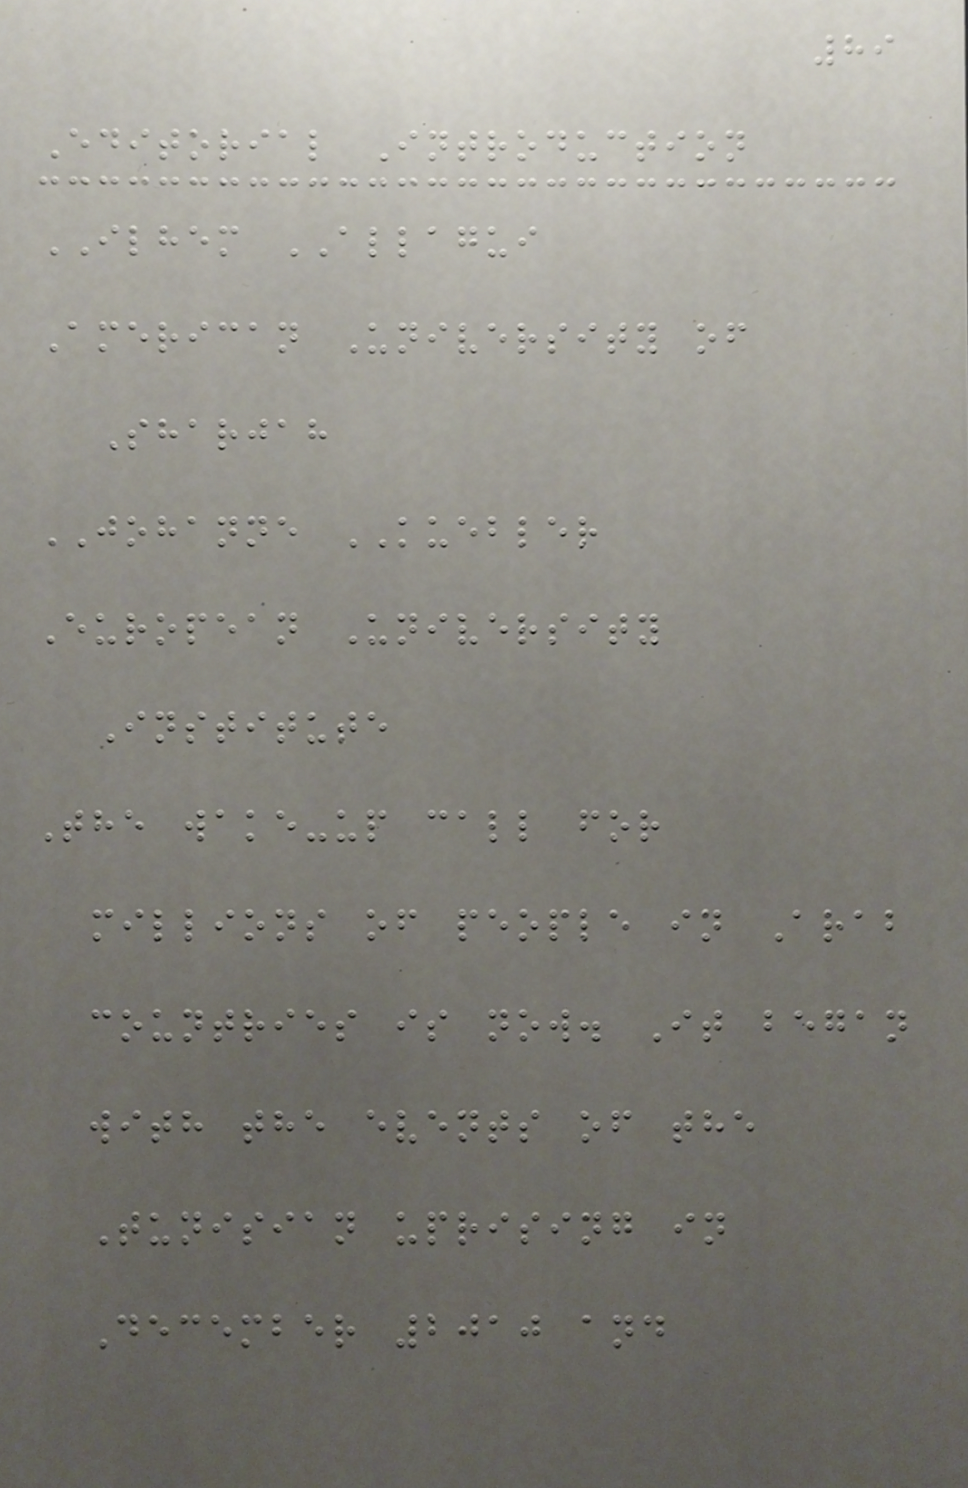89
Editorial Introduction
ILHEM ALLAGUI
American University of
Sharjah
JOHANNE KUEBLER
European University
Institute
The wake-up call for
millions of people in Arab
countries is now. It began
with the events of the
Tunisian uprising in
December 2010 and
